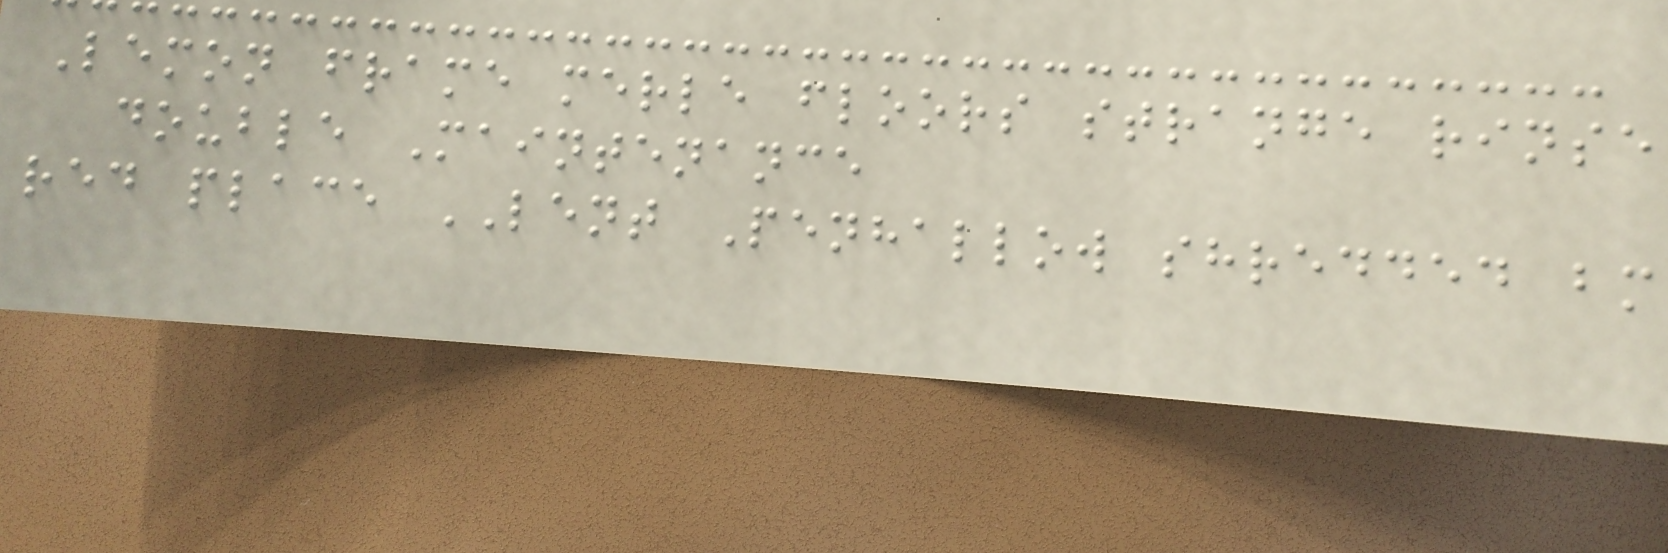Lemon frame merle floors strange rinse
double Maintenance
red place LENT Penhallow shredded bm
